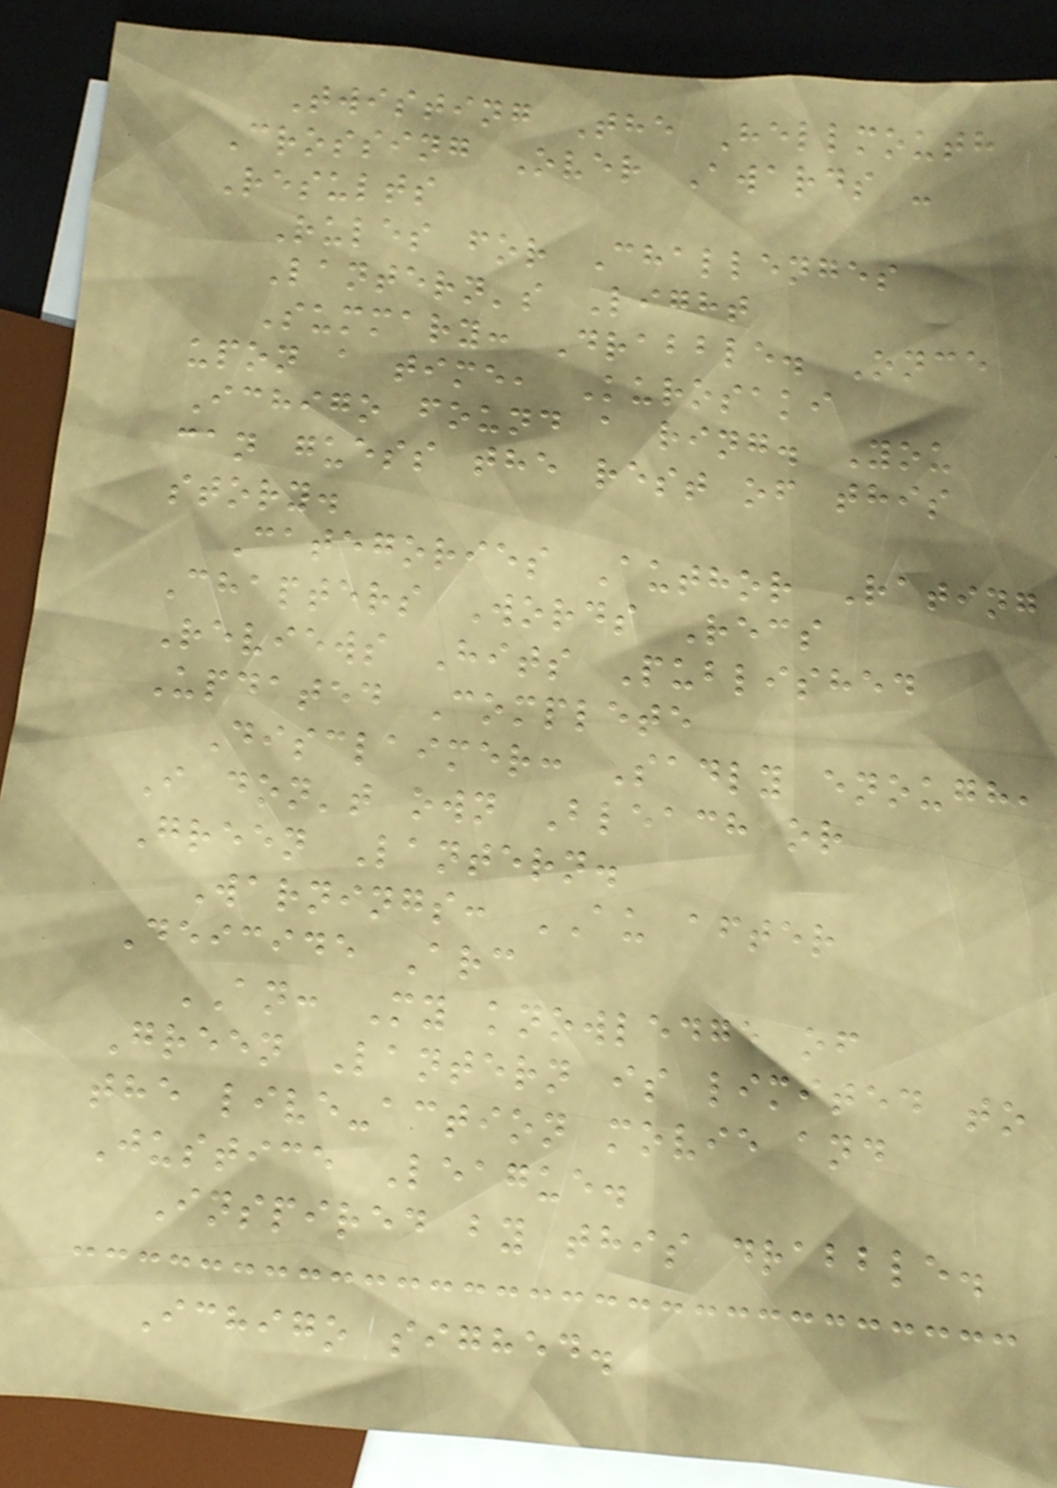Twisting The Hellmouth
Crossing Over Awards -
Results
Rules for Challenges
Lantern's Light
Summary: Drabble. Once
upon a time, Kurosaki
Ichigo found a ring. You
can guess the rest of this
story.
Categories Author Rating
Chapters Words Recs
Reviews Hits Published
Updated Complete
Disclaimer: Sadly enough,
I don't own Bleach or
Green Lantern.
Warnings: AU after
Deicide Arc
AN: My knowledge of
Green Lantern is limited to
the live-action movie and
Justice League.
Inspired by this drabble.
Ichigo sighed.
